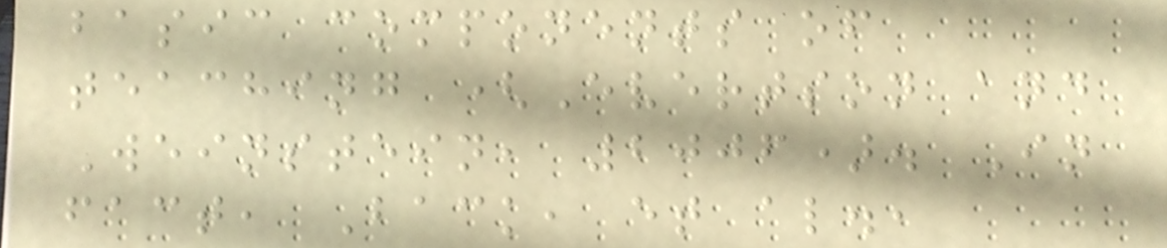basic components of
teaching (Evertson and
Weinstein, 2006). In
fact, Back, et al.,
